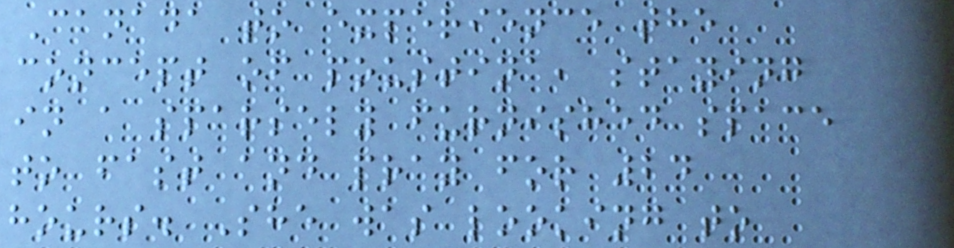Canada to experience the
concept of poustina, staying
in a sparsely furnished space
to fast and pray for 24
hours. She was looking to
